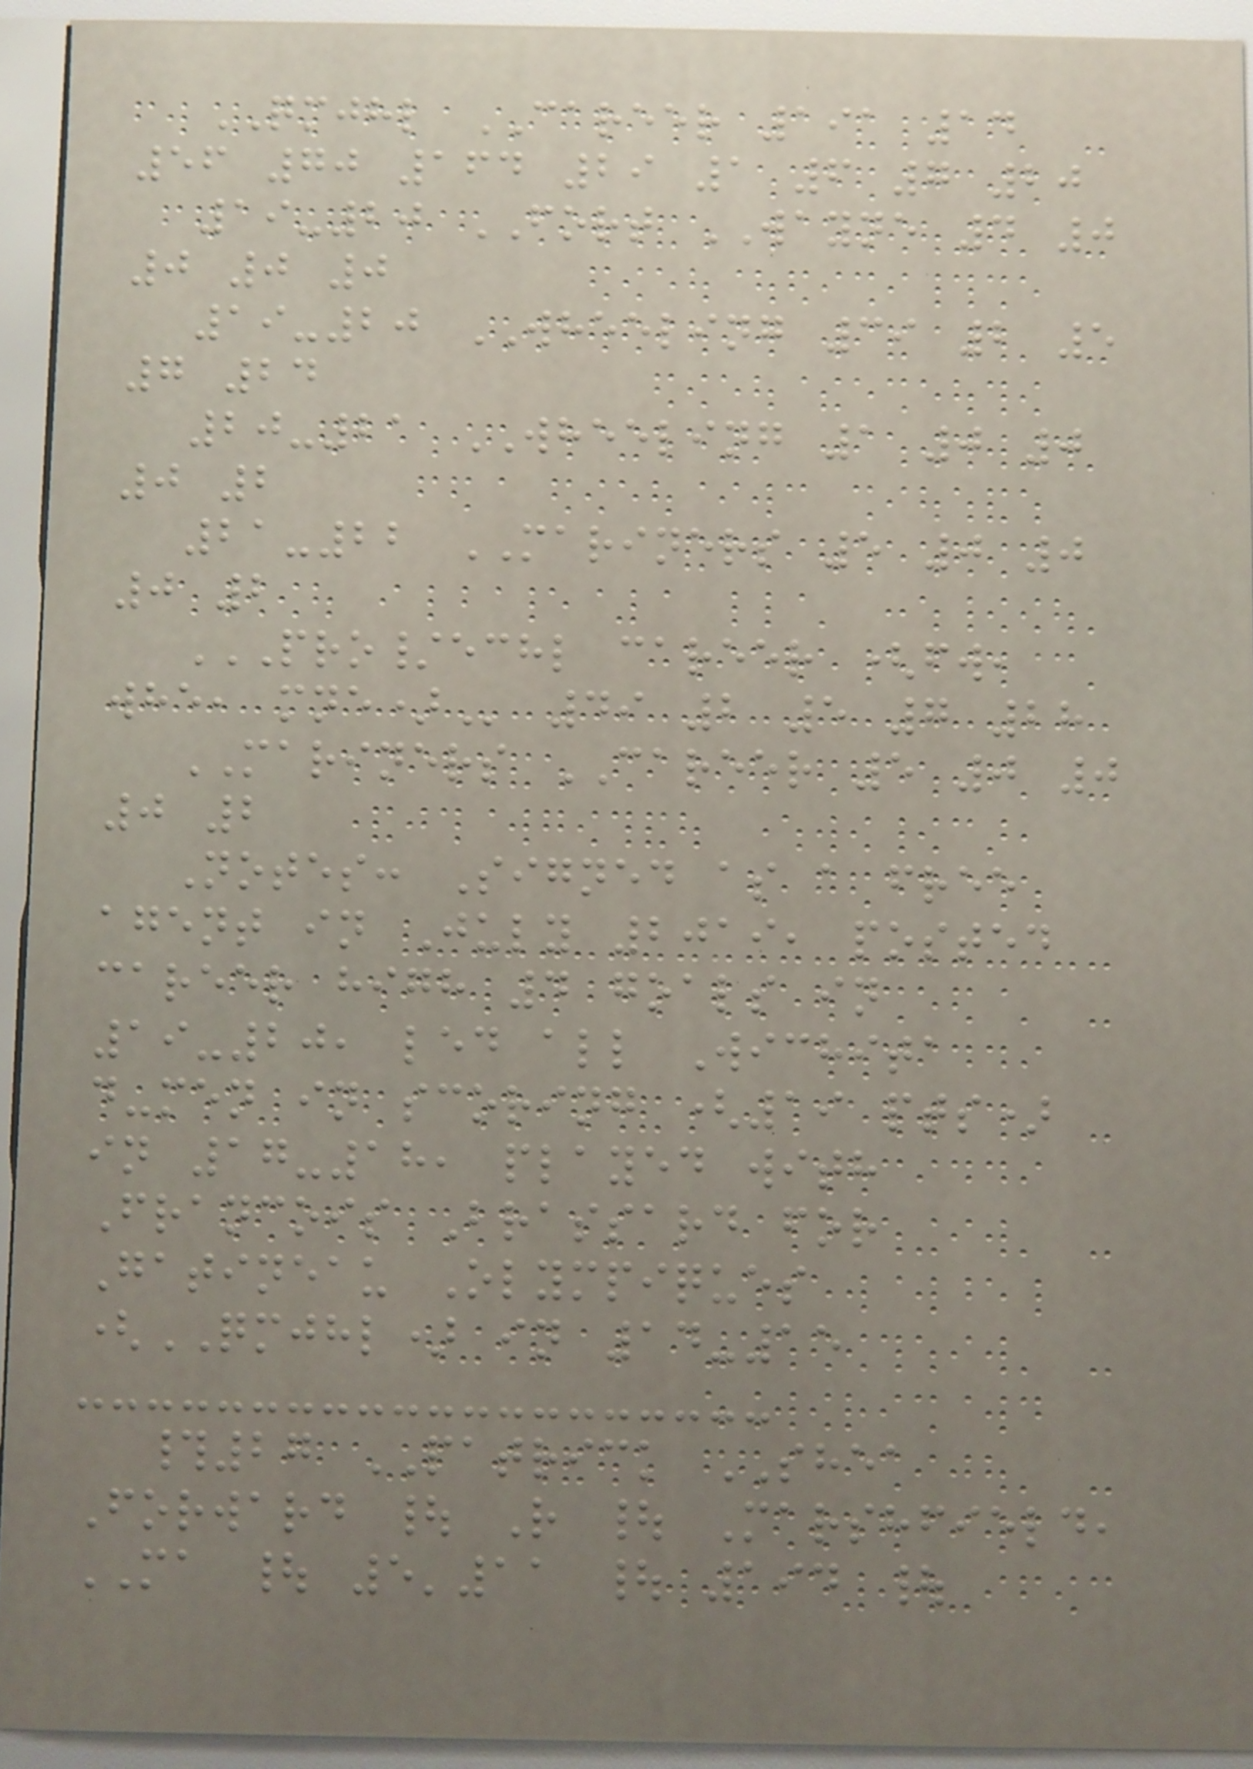QMJHL CAREER 191 14
56 70 164 29 1 6 7 20
19-20 FORT WAYNE 4 0
0 0 0
19-20 WHEELING 39 2 5
7 24
20-21 WHEELING 1 0 0
0 2
21-22 MARINERS 5 0 0
0 2
PRO/ECHL CAREER (FW,
WHE, MNE) 49 2 5 7 28
MARINERS CAREER 5 0 0
0 2
Notes: Signed as a free
agent in July 2019, posted
career high 4 goals in
19-20, led all Wichita
d-men in scoring (19 pts)
in 17-18, played with
Francois Brassard for
Gatineau Olympiques
(QMJHL) in 14-15
#27 PATRICK SHEA
Forward | R | Marshfield,
MA | 5'11 | 194 |
